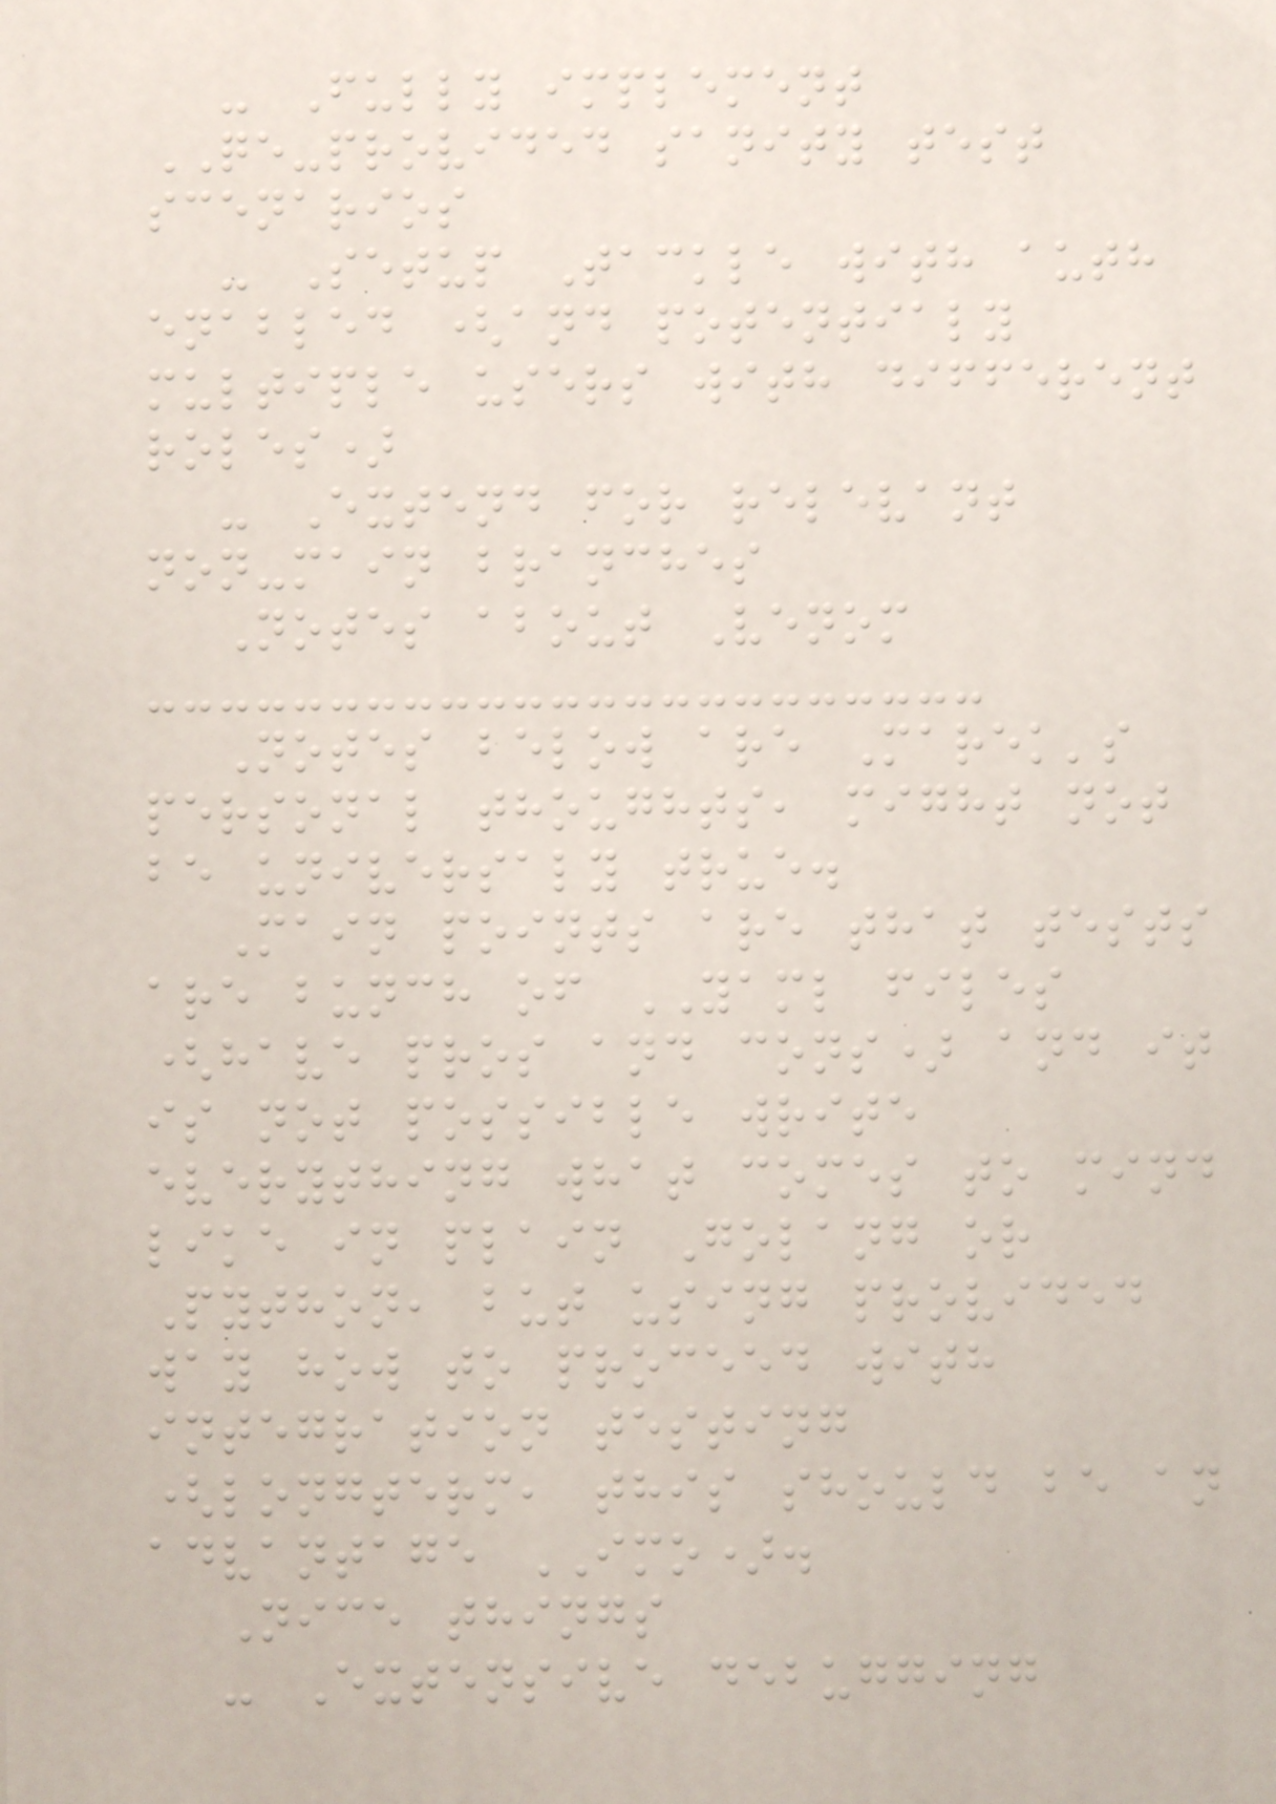- Fully implement
QE-provided sanity test
scenarios
- Setup Tackle with auth
enabled (and potentialy
multiple users with different
roles)
- Extend for relevant
non-main branches
Notes about Venom
Notes below are Marek's
personal thoughts, might not
be universaly true.
Main points are that tests
are bunch of YAML files
(have pros and cons) and it
is not possible write
everything what comes to mind
like in plain Golang or
Python, but using provided
way how to proceed with
integration testing
(longterm, this should be an
advantage IMO).
Nice things
- Extensive debugging
